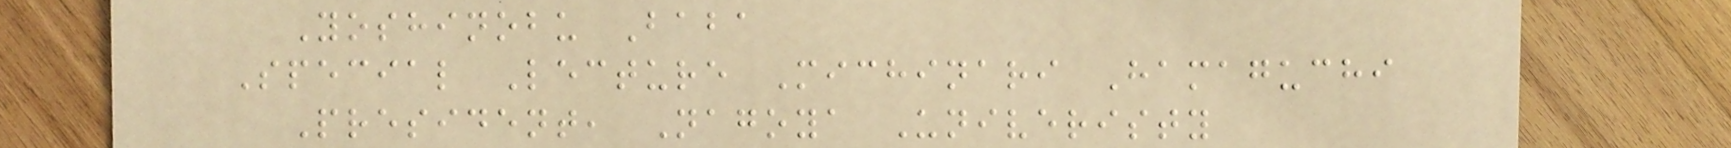Yoshinobu Baba
Special Lecture Michinari Hamaguchi
President, Nagoya Univeristy
